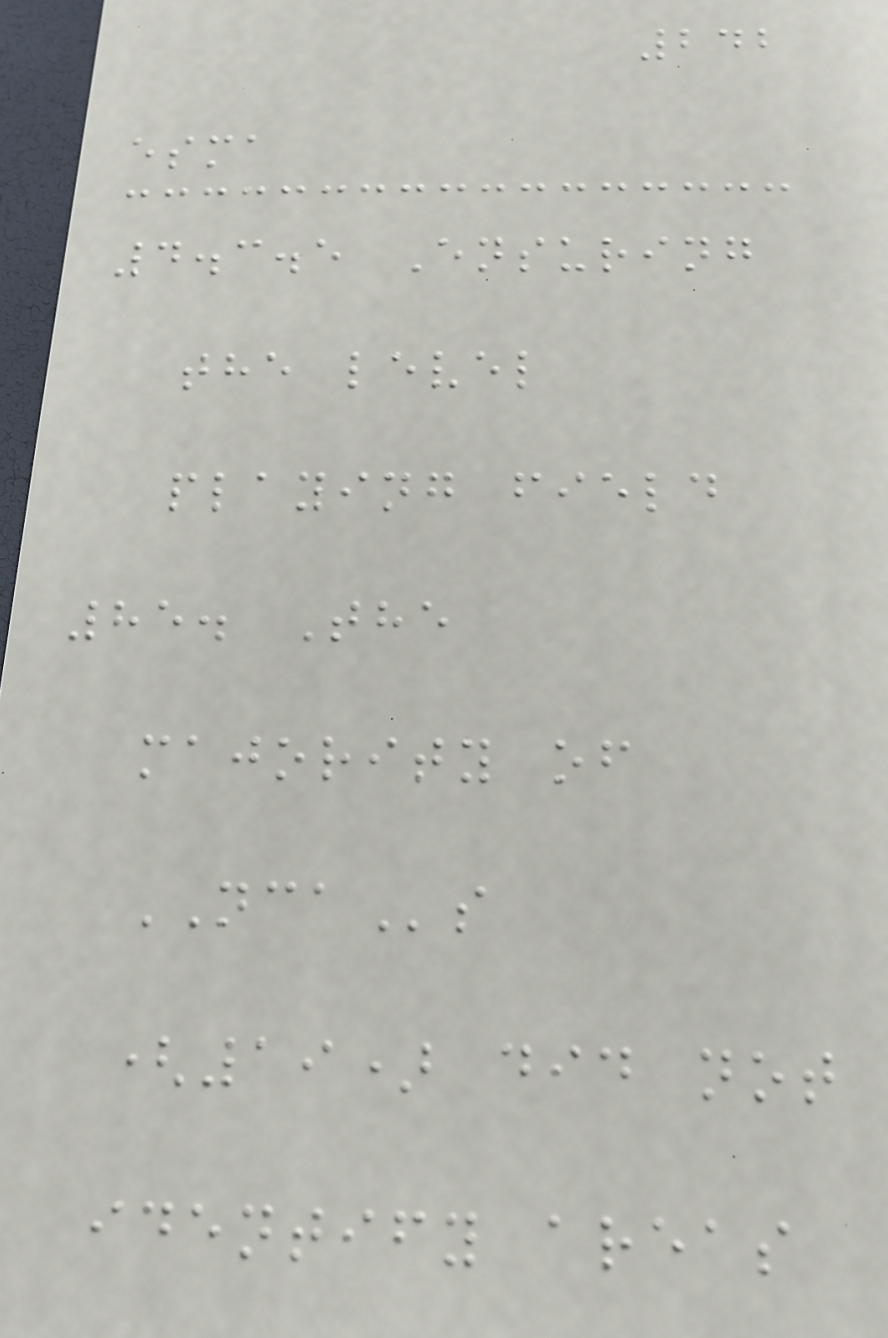242
esma
4.3.5 Ensuring
the level
playing field
85. The
majority of
NCAs
(19) did not
identify areas
